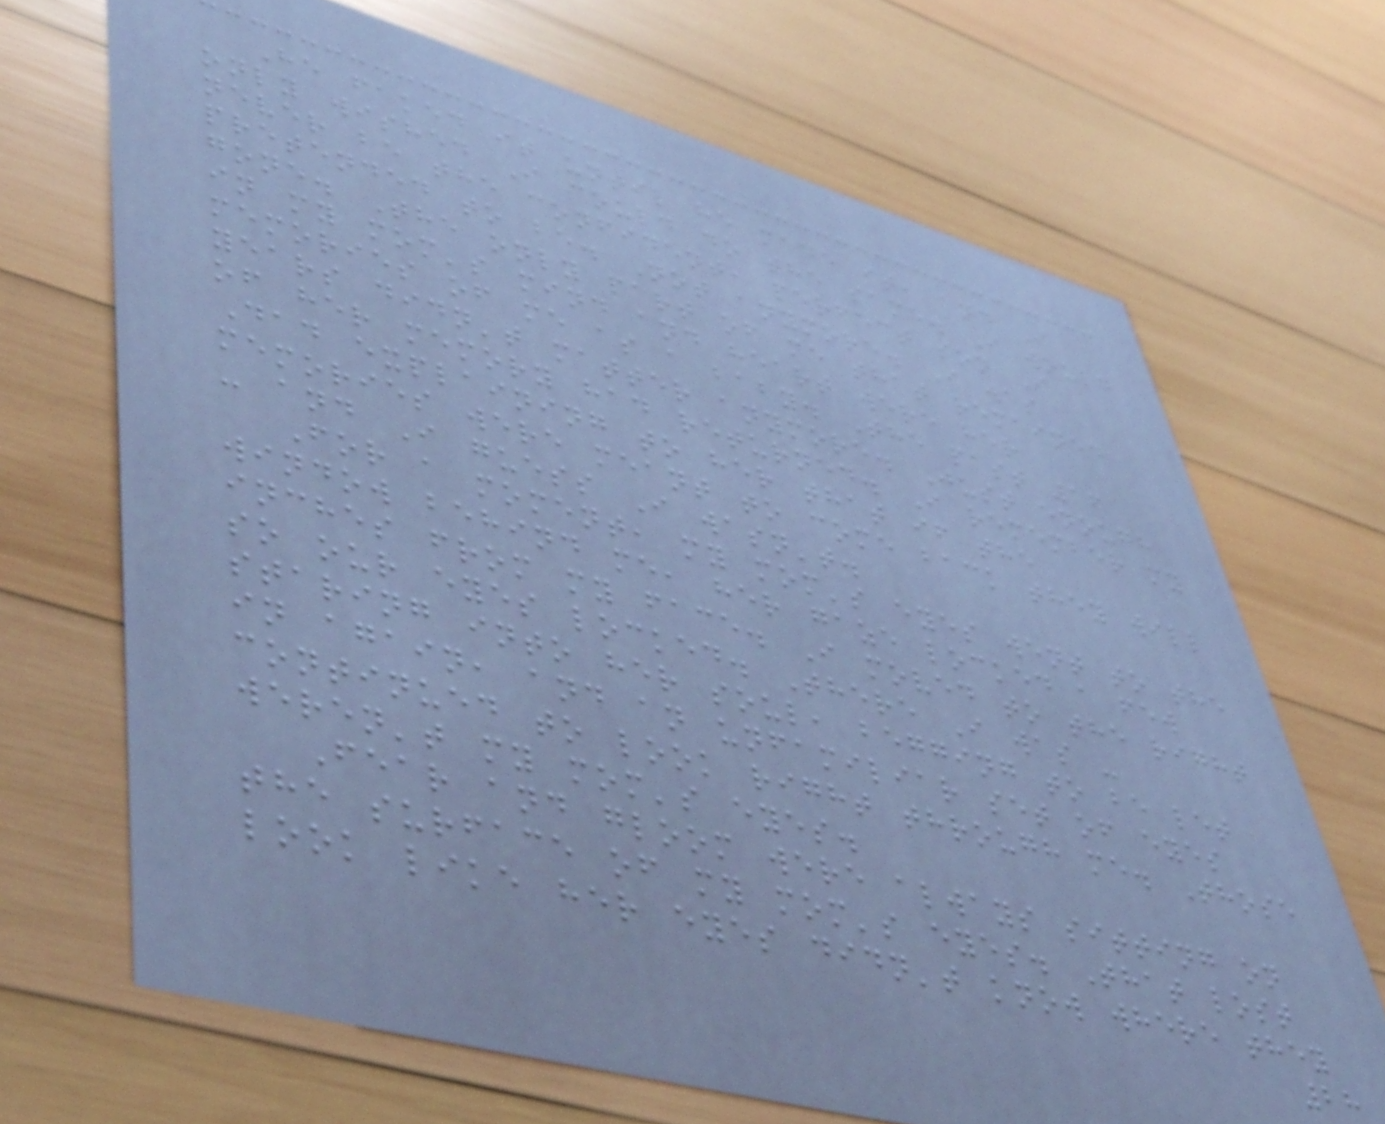He faked it until he made it, and I
only wished I could do the same. I would
never be the confident, perfect son I
pretended to be. Not anymore. I was
gone. The only part of me that remained
in my mom's mind and heart were her
memories of me as a baby. The past 16
years didn't matter anymore. Just enough
of her memory had returned. I remember my
Dad explaining to her that if the
memories were meant to come back they will
- and I guess I wasn't.
For a moment, my mom's eyes went to the
window behind me, her gaze locked a few
inches from my face. I moved to the right
so our eyes locked. There I was -
staring into her soul, begging to be let
in again, and an unfamiliar set of eyes
continued to look right through me. Those
weren't my mom's eyes.
Fear and gloom were always sitting on
the surface of my mom's eyes. That lost
look like her eyes didn't know where they
28
